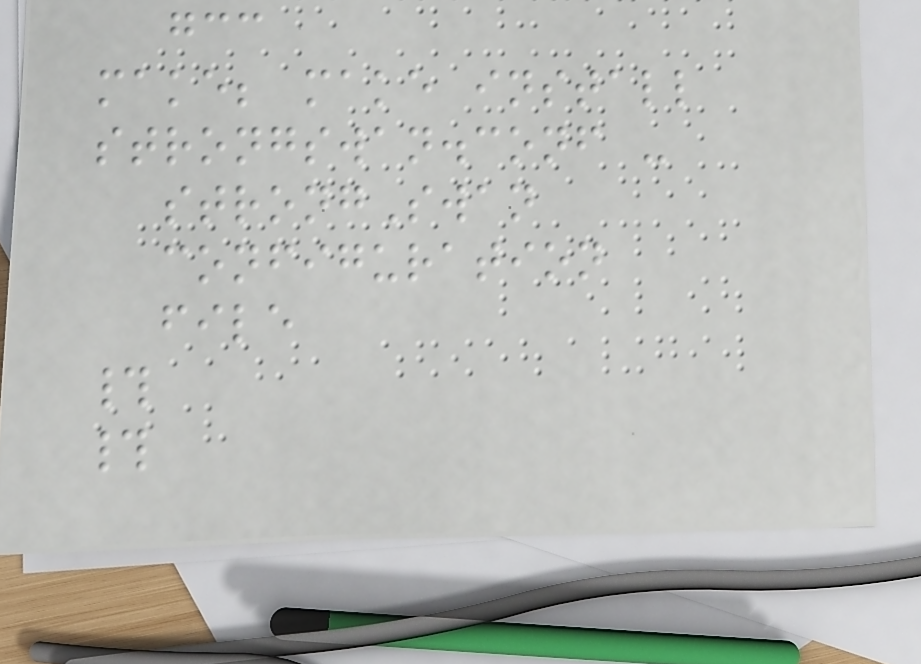gcc
make; make install
strongswan.conf -
strongSwan
configuration
file
#
#
